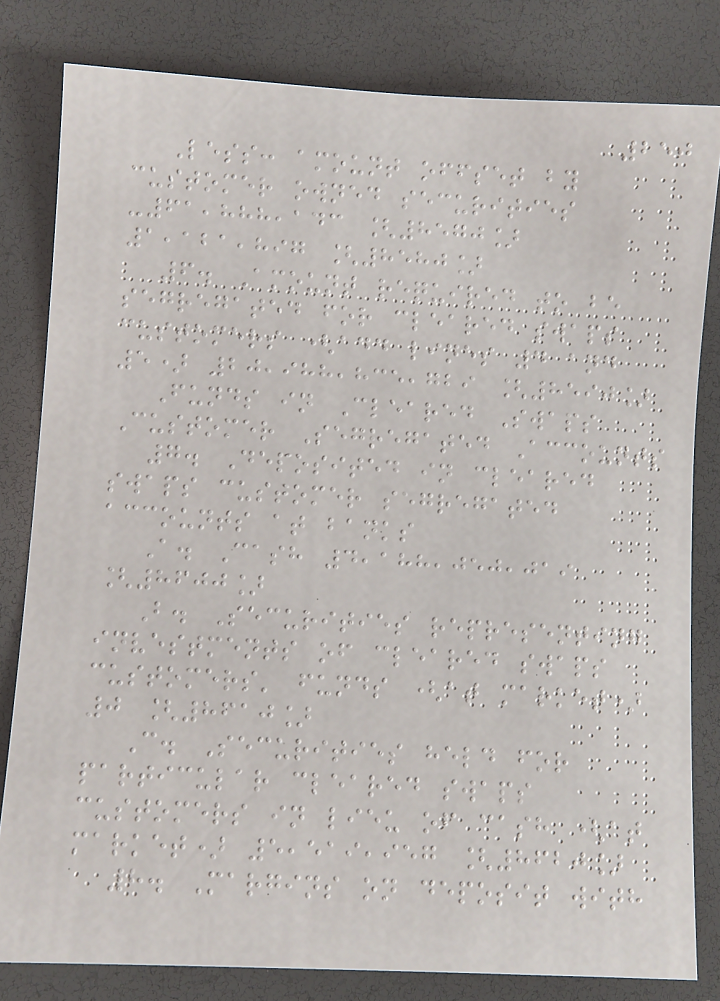250
Less: amount offset by
customer owned securities
-61,888,143 [8570]
1,121,897 [8580]
6. Amount required to be
segregated for cleared swaps
customers (add lines 4 and
5) 20,988,835,729 [8590]
Funds in Cleared Swaps
Customer Segregated Accounts
7. Deposited in cleared
swaps customer segregated
accounts at banks
A. Cash 4,188,050,019
[8600]
B. Securities representing
investments of cleared swaps
customers' funds (at market)
0 [8610]
C. Securities held for
particular cleared swaps
customers in lieu of cash (at
market) 5,519,957 [8620]
8. Margins on deposit with
